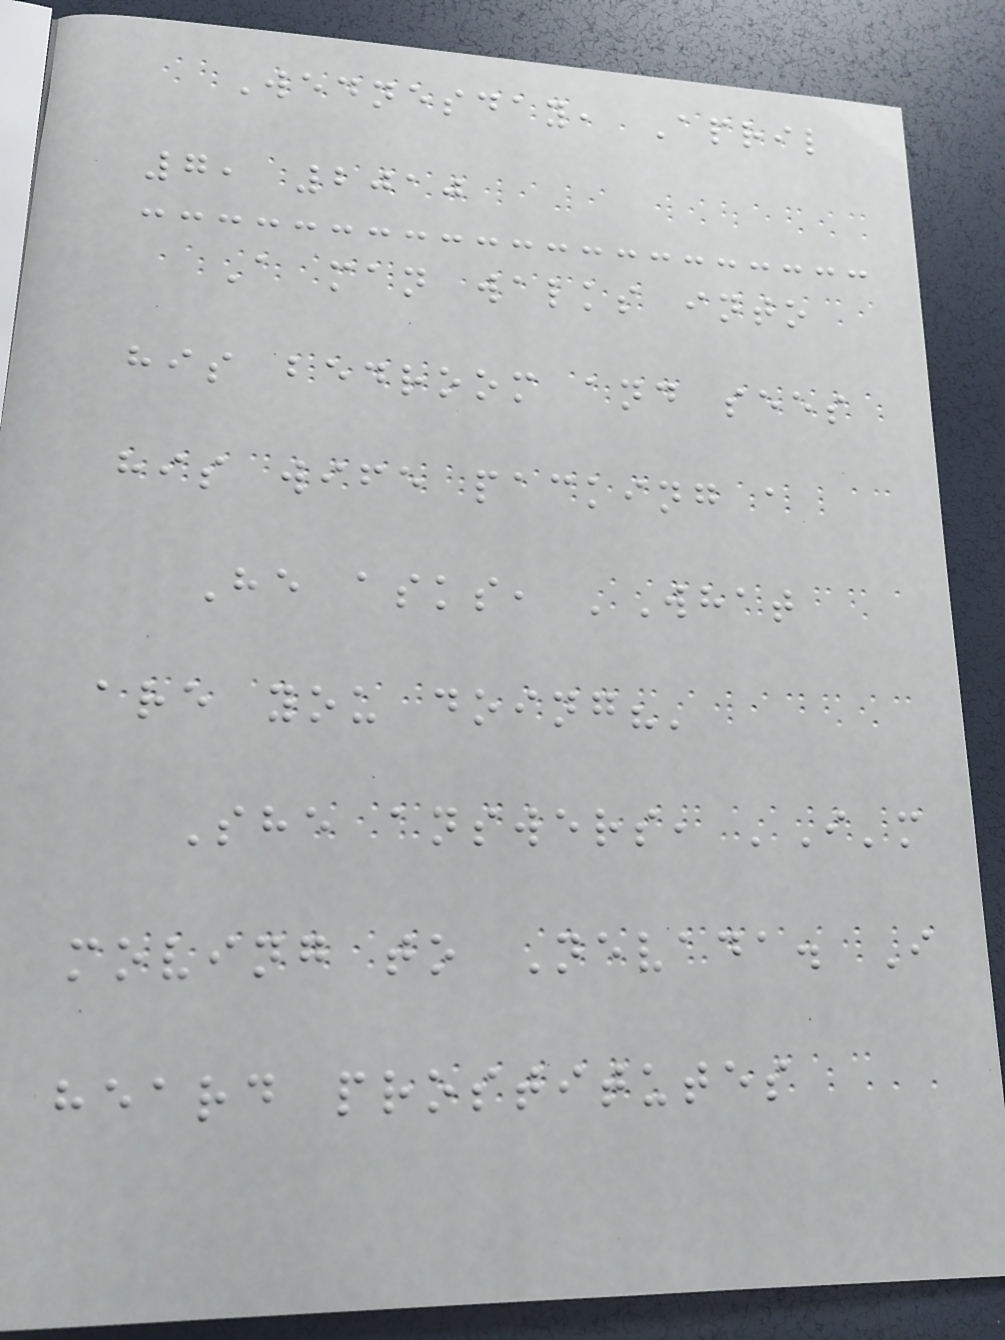Wednesday, April
7, 2010
A man walks into
his bedroom and sees
his wife packing a
He asks, 'What
are you doing?'
She answers, 'I'm
moving to Nevada. I
heard prostitutes
